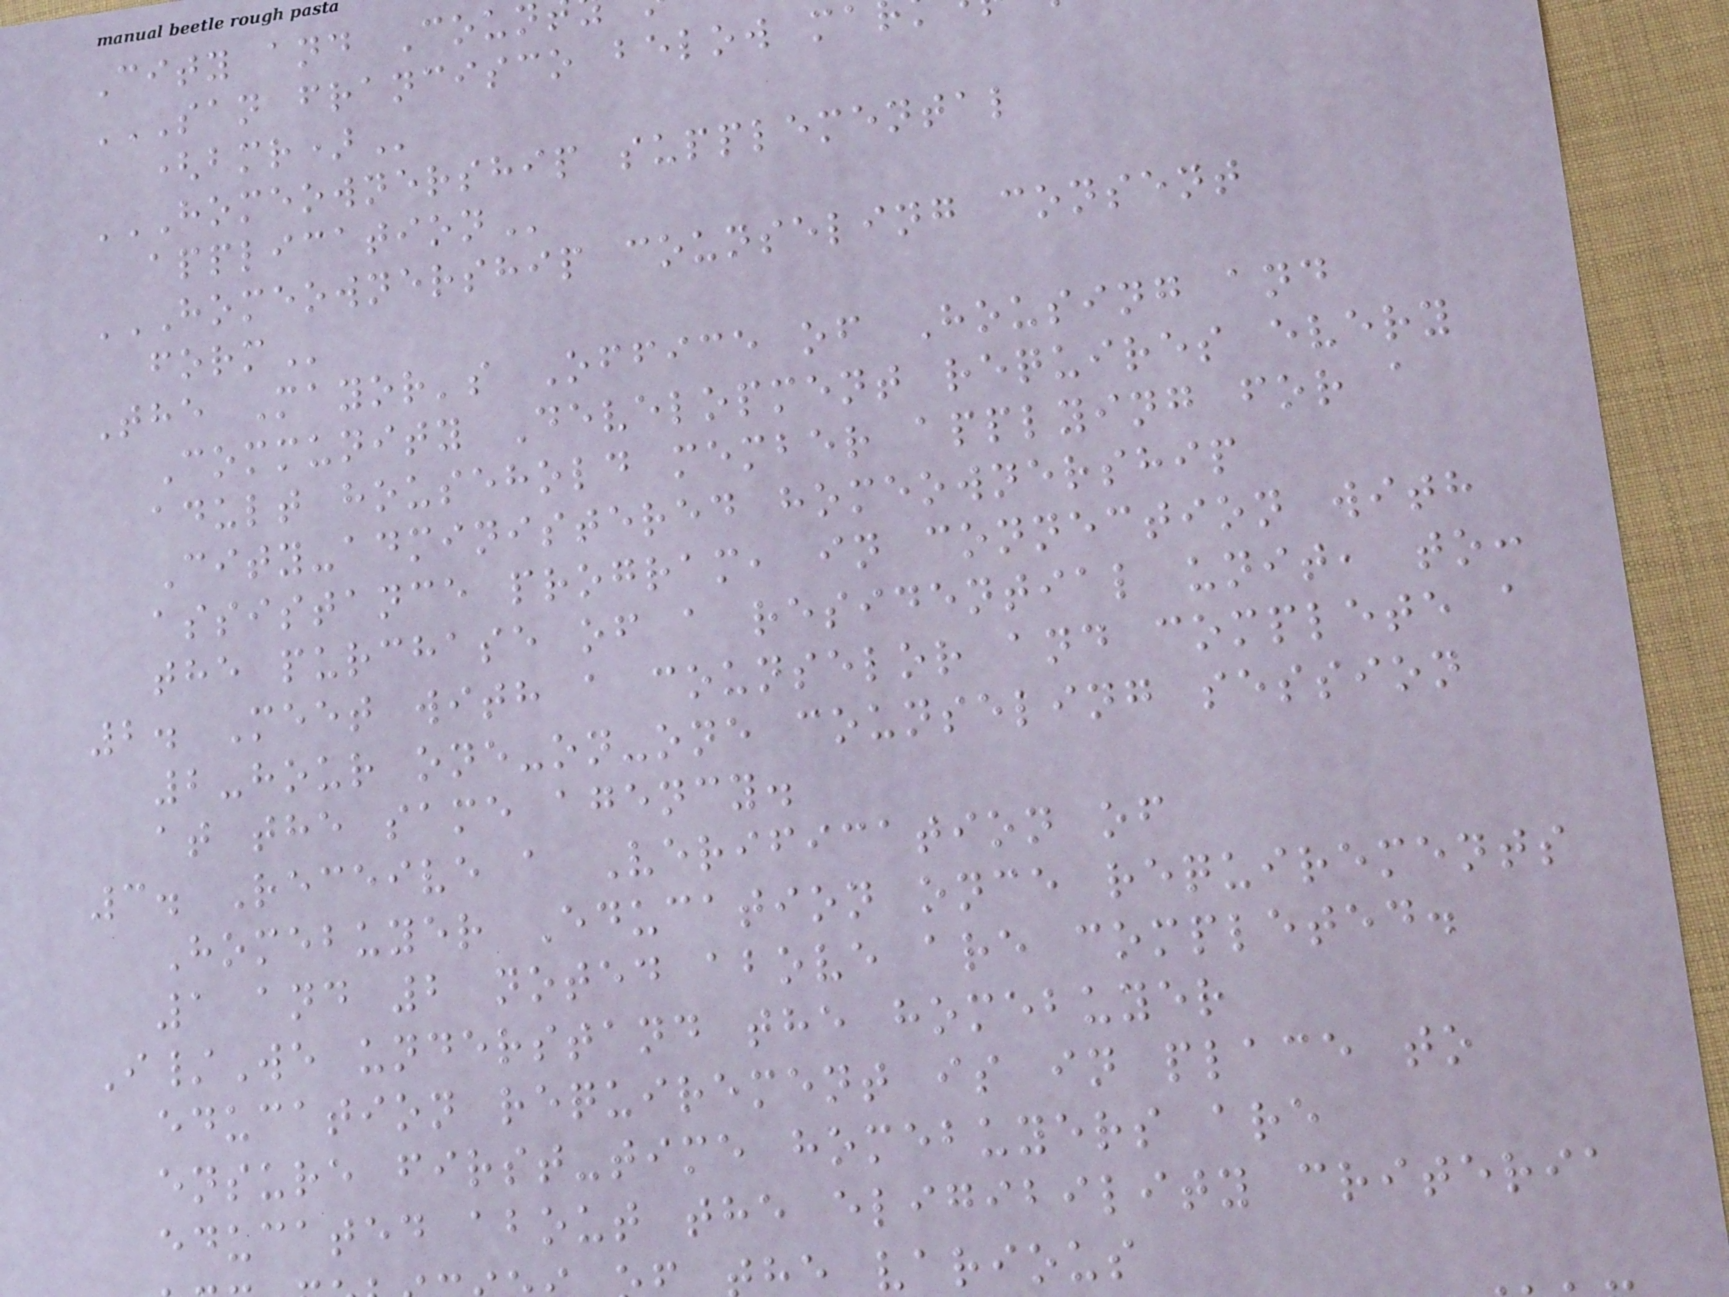City and Coun
HOMEOWNERSHIP SUPPLEMENTAL
HOMEOWNERSHIP COUNSELING CONSENT
The Mayor's Office of Housing and
Community Development requires every
adult household member applying for a
City-administered homeownership
assistance program, in connection with
the purchase of a residential unit, to:
2. Meet with a counselor and complete a
2-hour one-on-one counseling session
at the same agency.
3. Receive a Verification of
Homebuyer Education once requirements
1 and 2 noted above are completed.
I/We understand the homebuyer
education requirement is in place to
ensure first-time homebuyers are
educated about the eligibility criteria
e various
